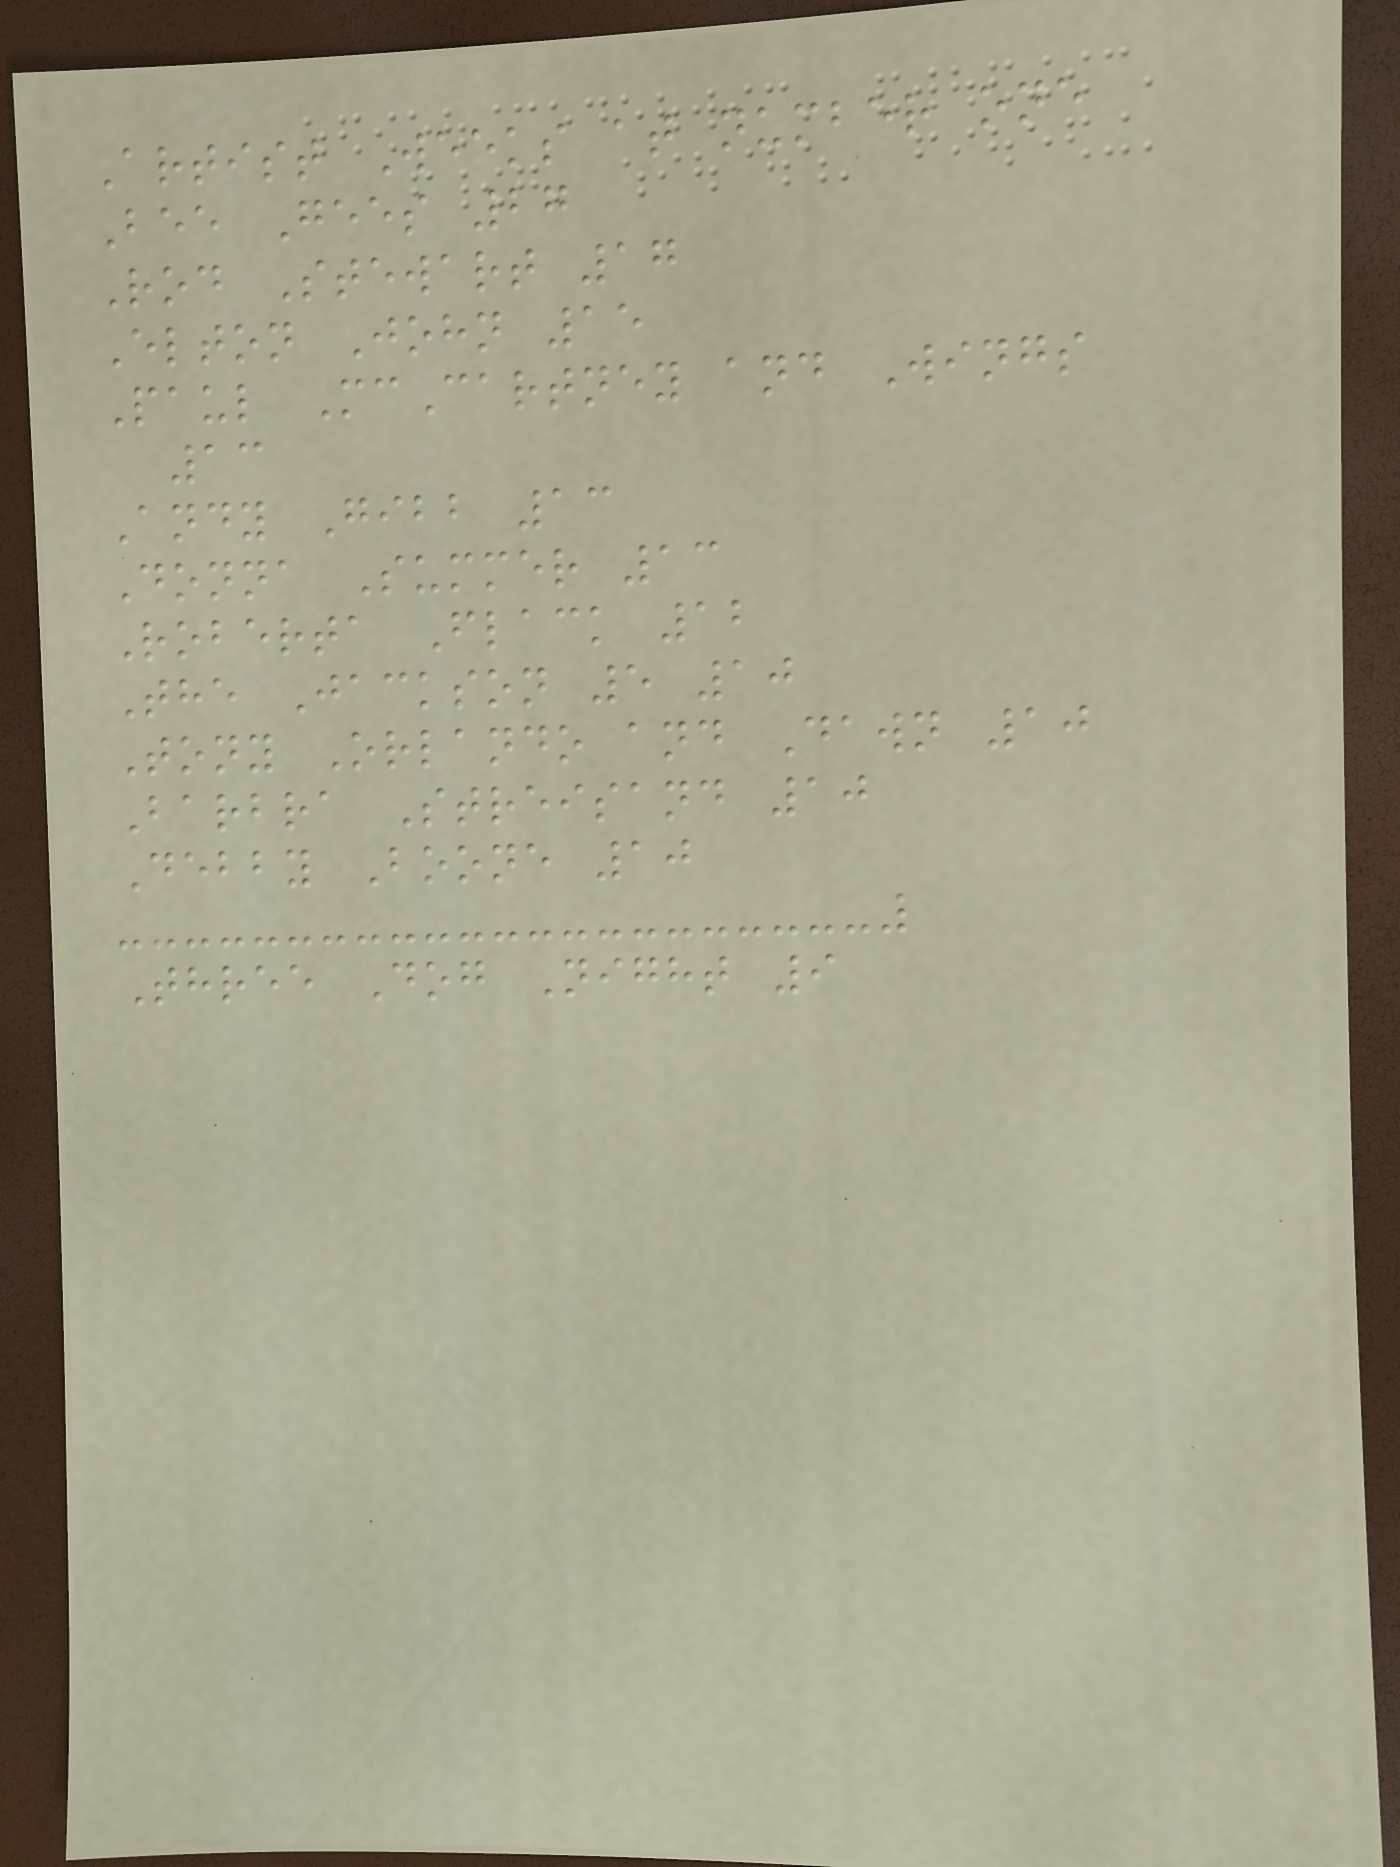Artist Weeks at number one
Bee Gees 27
Rod Stewart 17
Elton John 15
Paul McCartney and Wings
13
Andy Gibb 13
Donna Summer 13
Roberta Flack 12
The Jackson 5 10
Tony Orlando and Dawn 10
Barbra Streisand 10
Debby Boone 10
Three Dog Night 9
